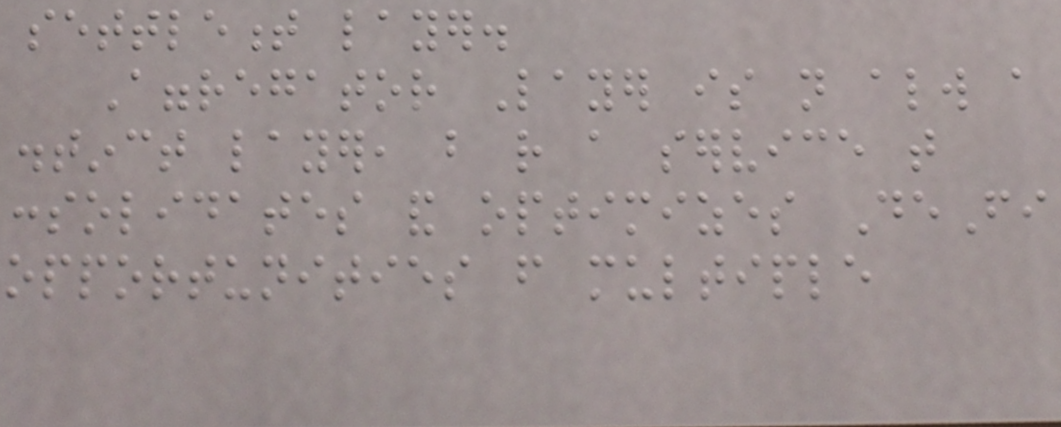settlement layer.
Aggregator Layer is not always a
distinct layer, but rather a service that
consolidates and optimizes DeFi
opportunities from multiple
